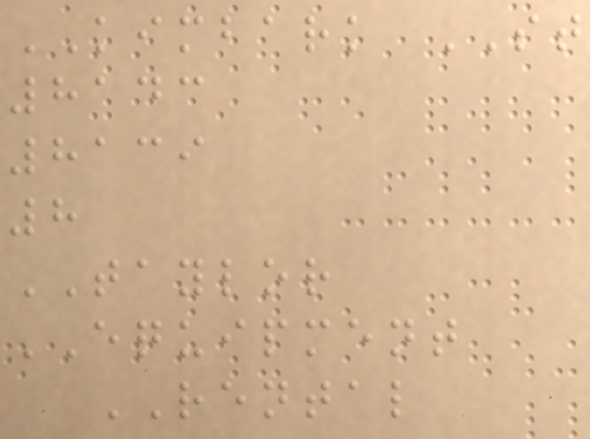KIMBARK ST
8143
8139
8
TAYLOR
EQUIPMENT
RENTAL
